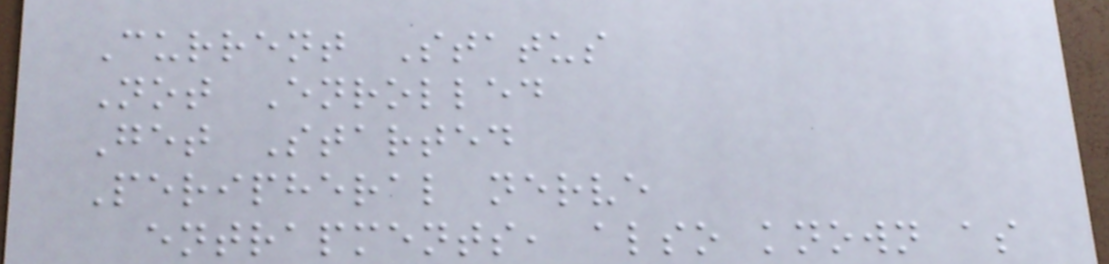Current Status
Not Enrolled
Get Started
Peripheral nerve
entrapments, also known as
